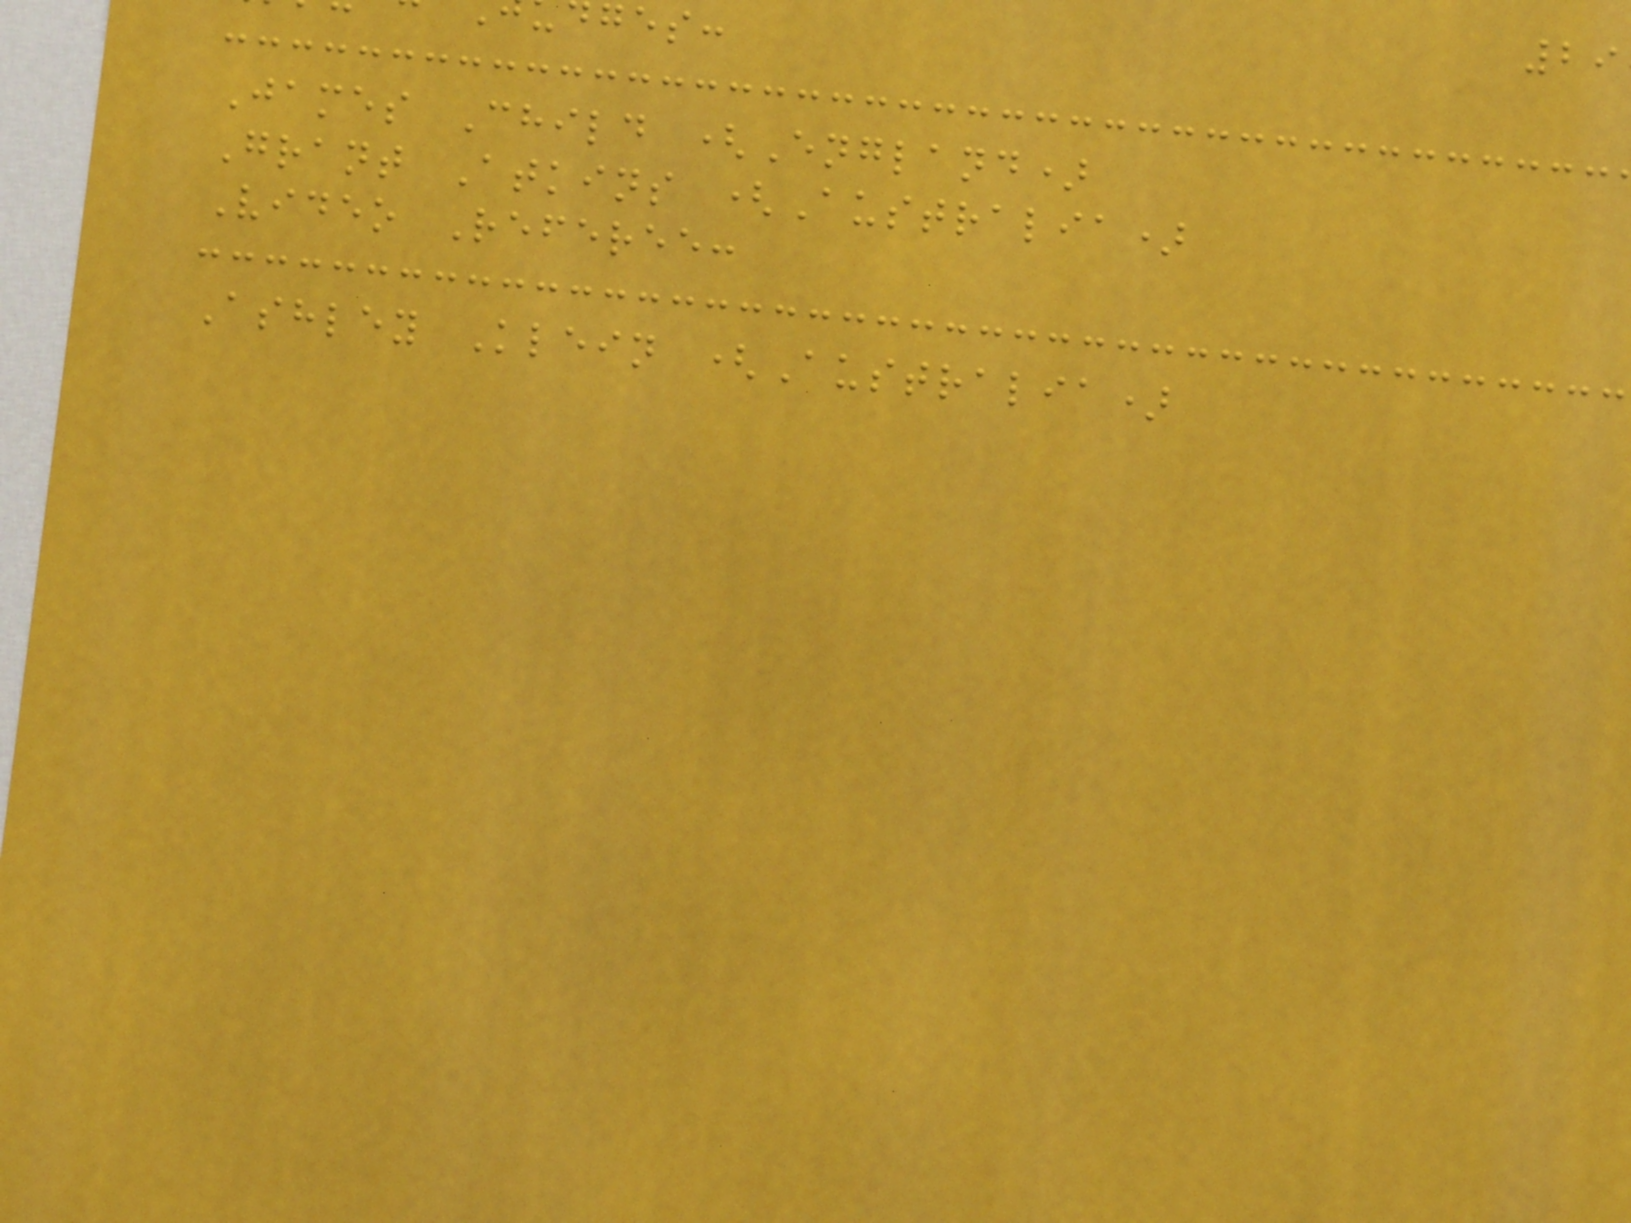ges:
James Child (England)
Grant Atkins (Australia)
Video Referee:
Ashley Klein (Australia)
